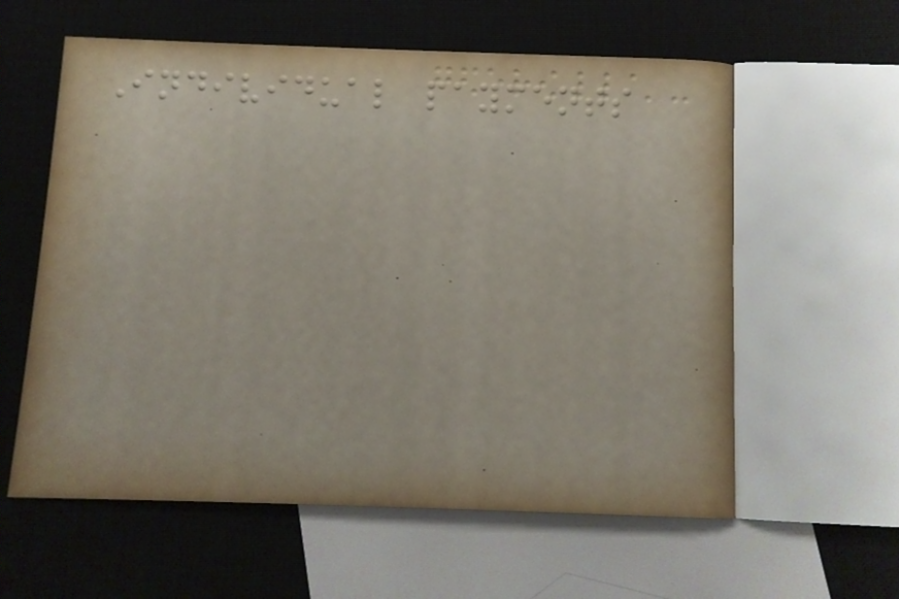Individual payments
